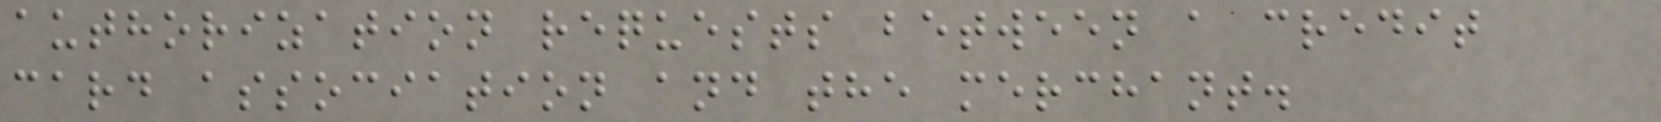authorization requests between a credit
card association and the merchant.
